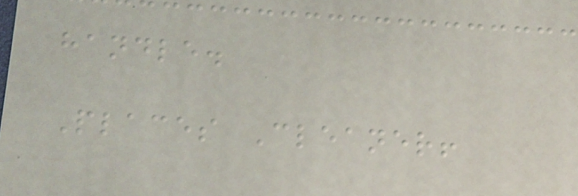handle.
Places Cleaner!
